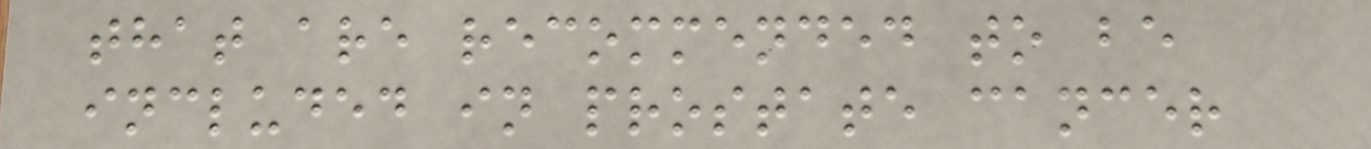that are recommended to be
included in prostate cancer
